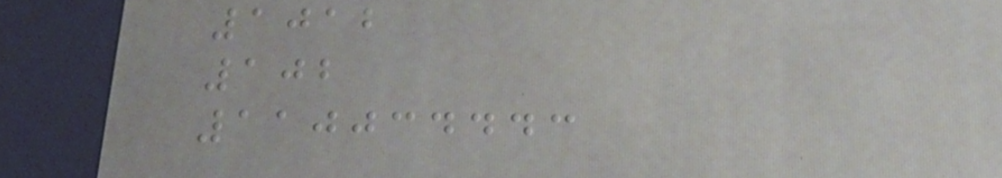1012
102
110034443
